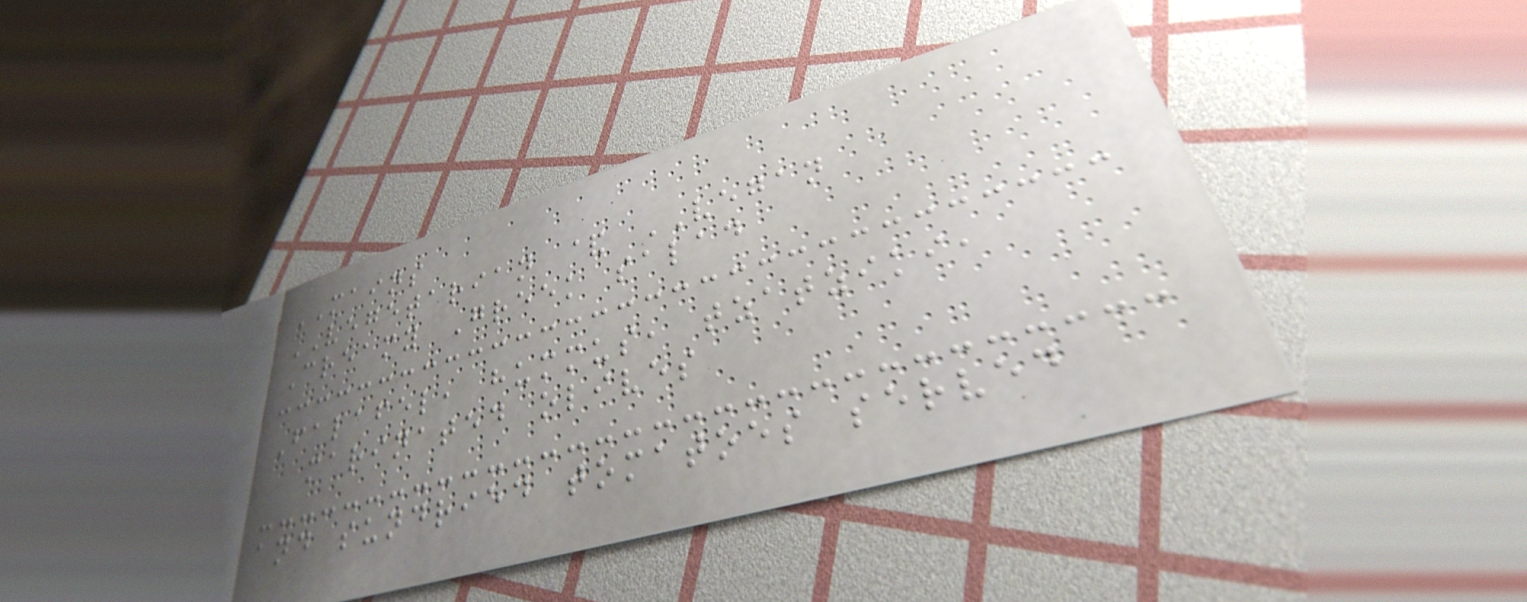MAINS
VEGETARIAN & VEGAN
Creamy Greek salad
Falafel, hummus, tzatziki,
marinated olives
and sundried tomatoes served
